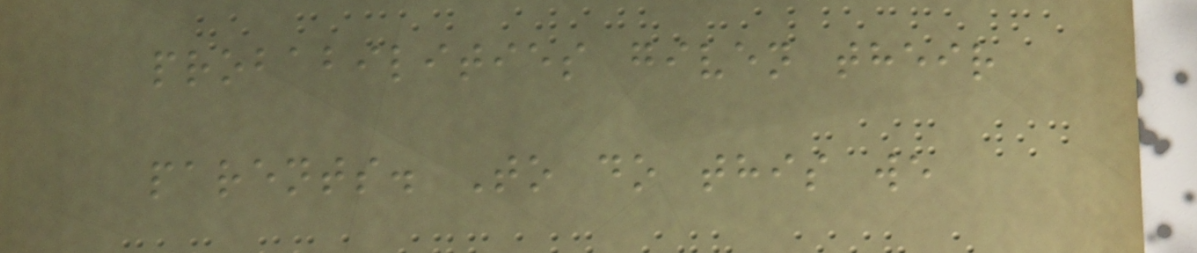probabilities given their
parents. To do this we
